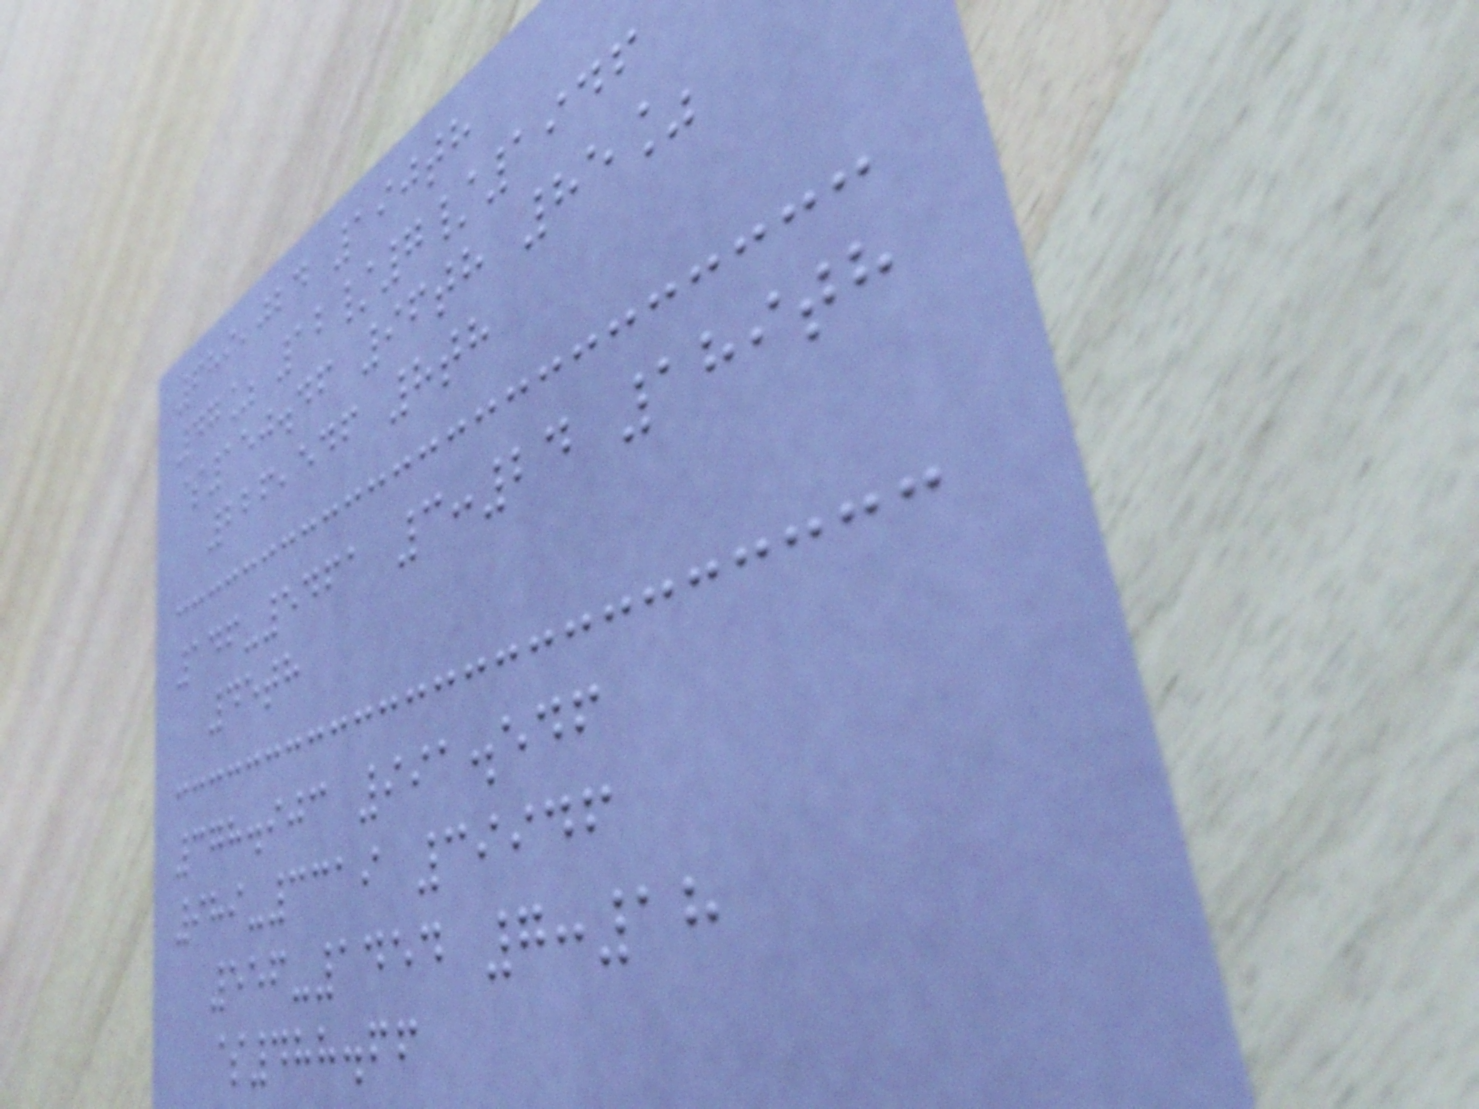689,024 190th
47% 12/7/1946
$150.46 96th 85%
226,546 8th
146-5461 3:24 189th
45th
378.903 991.546
989-3319 39946
556-1454 7:18
$488.66
